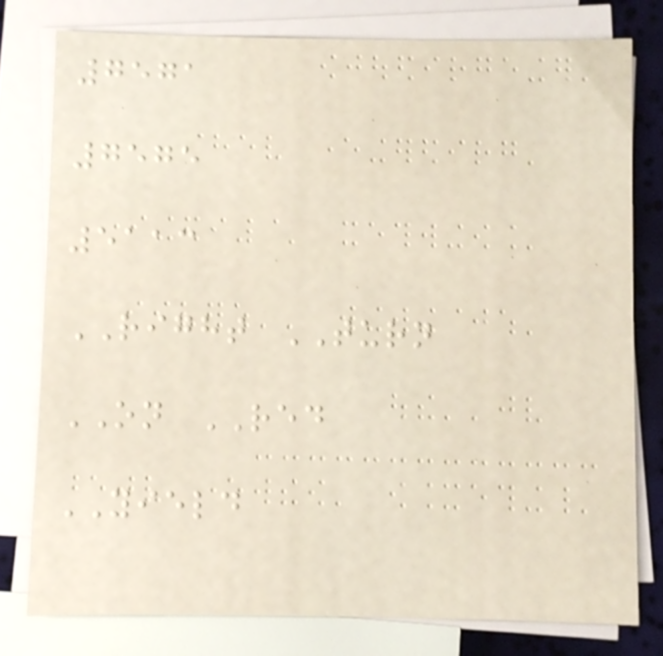7571
7575
5113
RIGHT TURN
ON RED
YIELD
